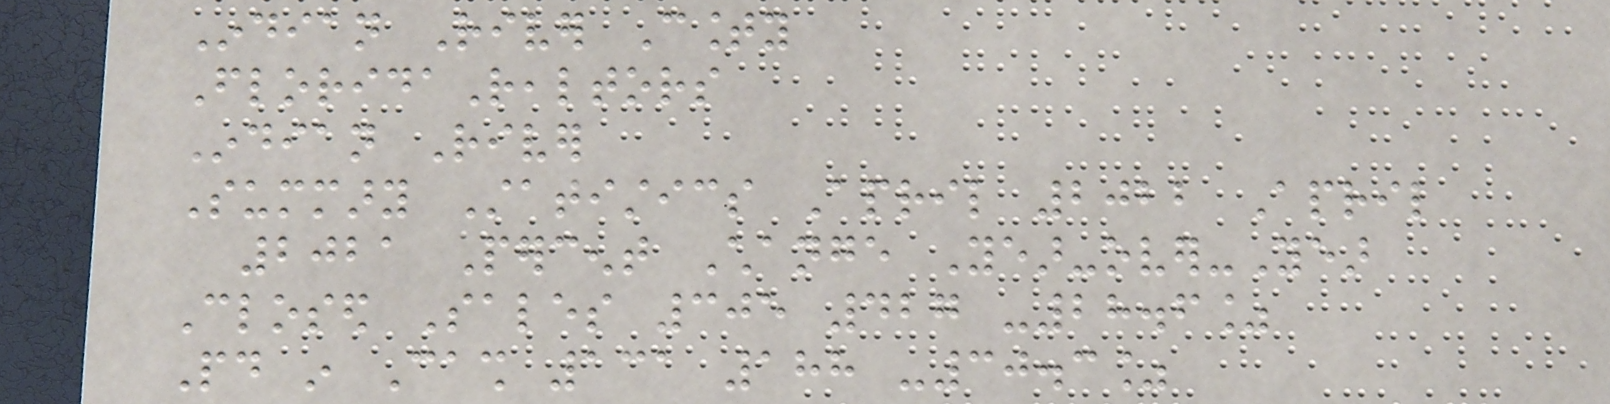Indian River County
FloridaRealtors
Indian River
Summary Statistics April 2022 April
2021 Percent Change Year-over-Year
Closed Sales 305 427 -28.6%
Paid in Cash 131 188 -30.3%
